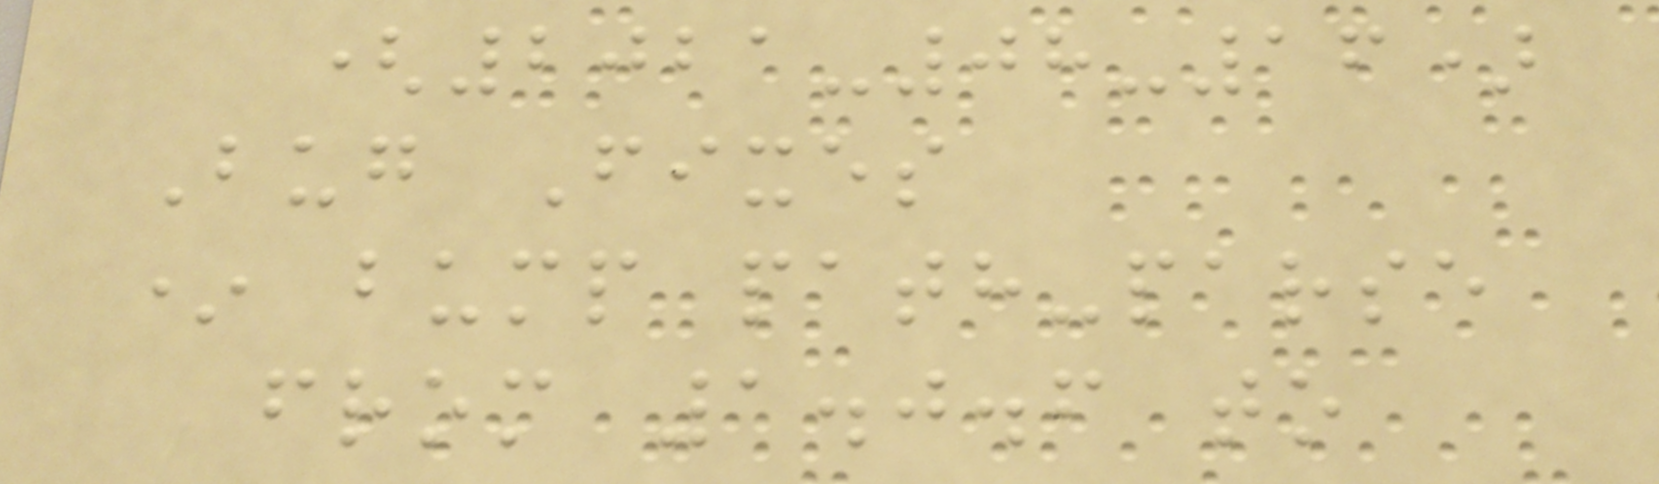(2021-08-16)
Bug Fixes
* bump path-parse
from 1.0.6 to
